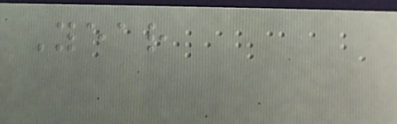Year
